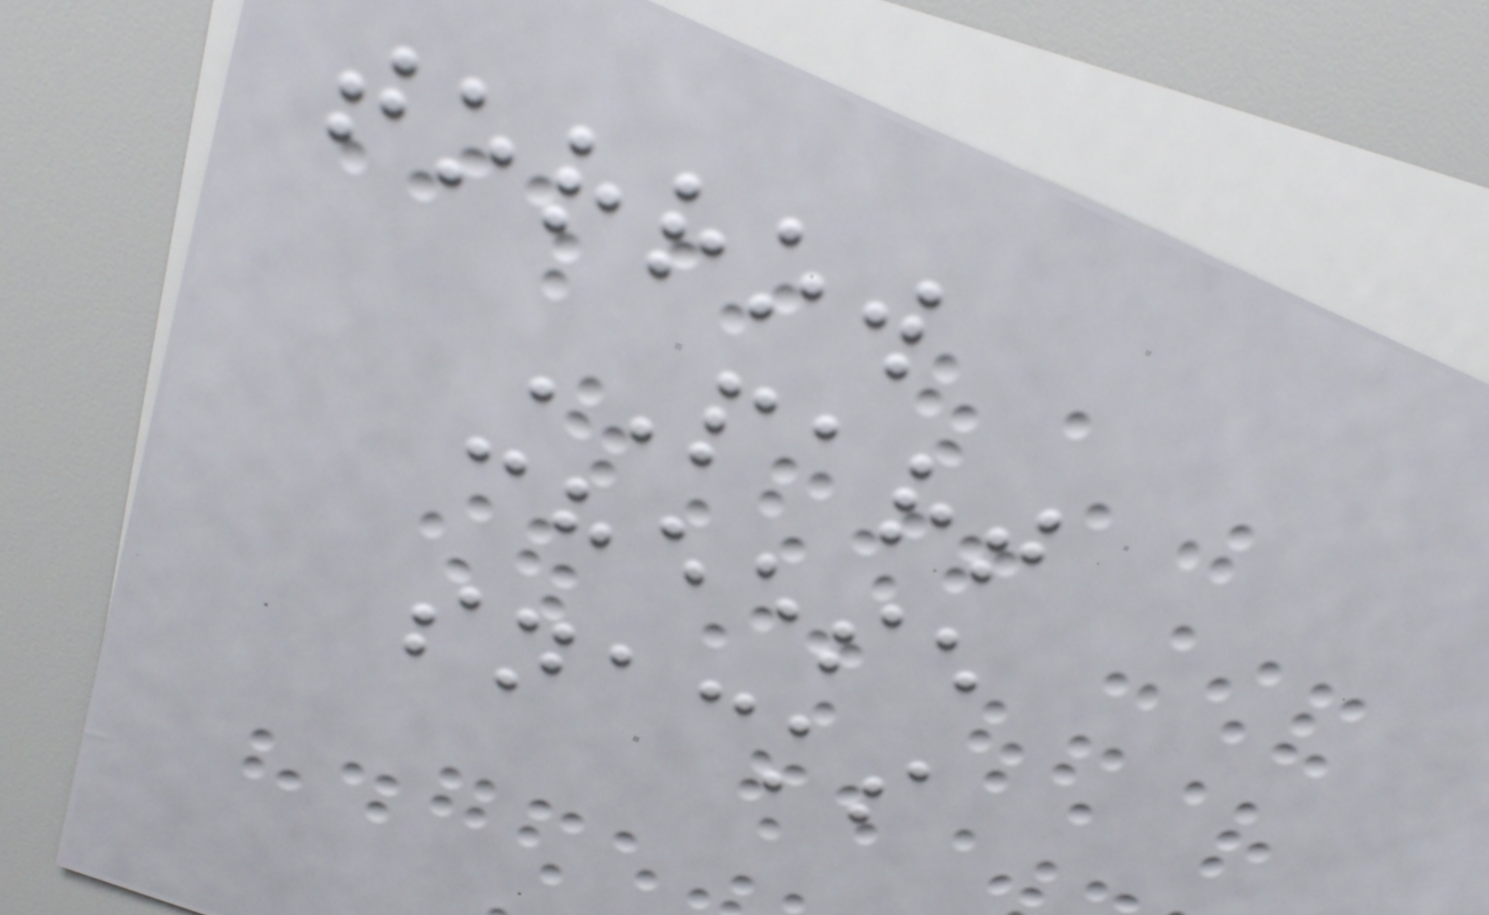torrow
PART
cheese
snacks
